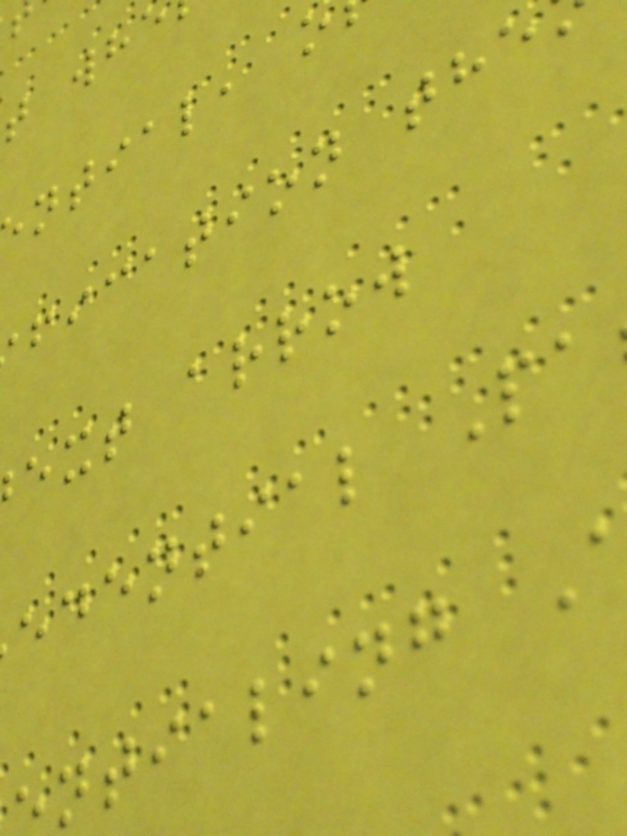ntial, o
fication the
ext arrow
edential Pa
ntialing
